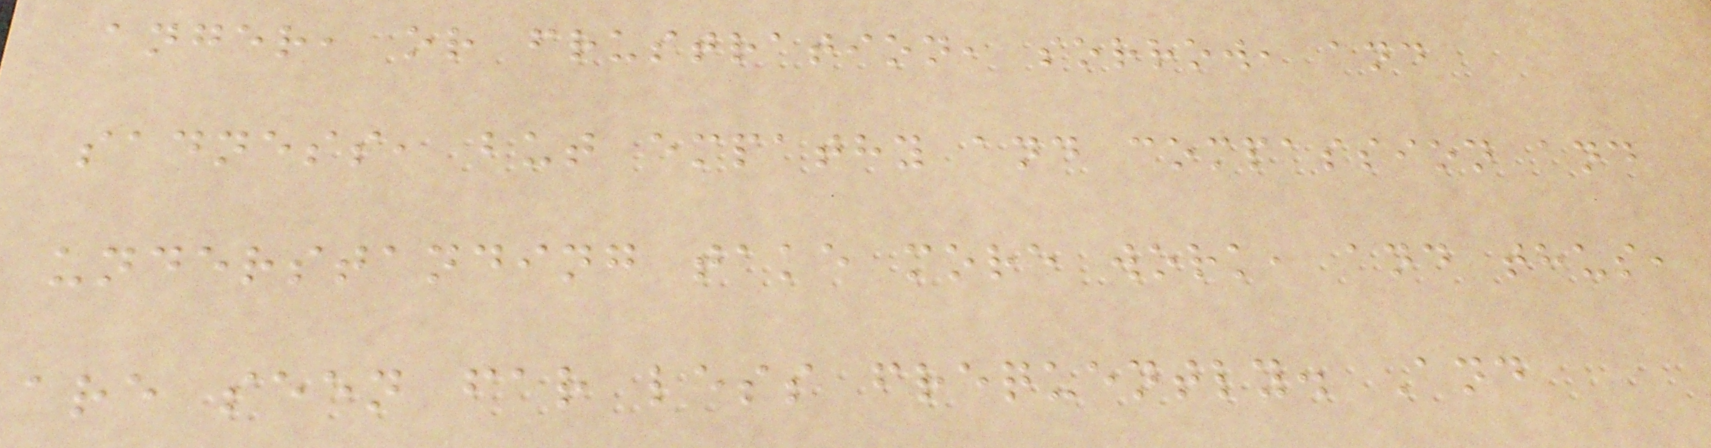anger, or frustration, sorrow, and
sadness, but empathy and compassion and
understanding take more work, and thus,
are seen far less frequently. And
